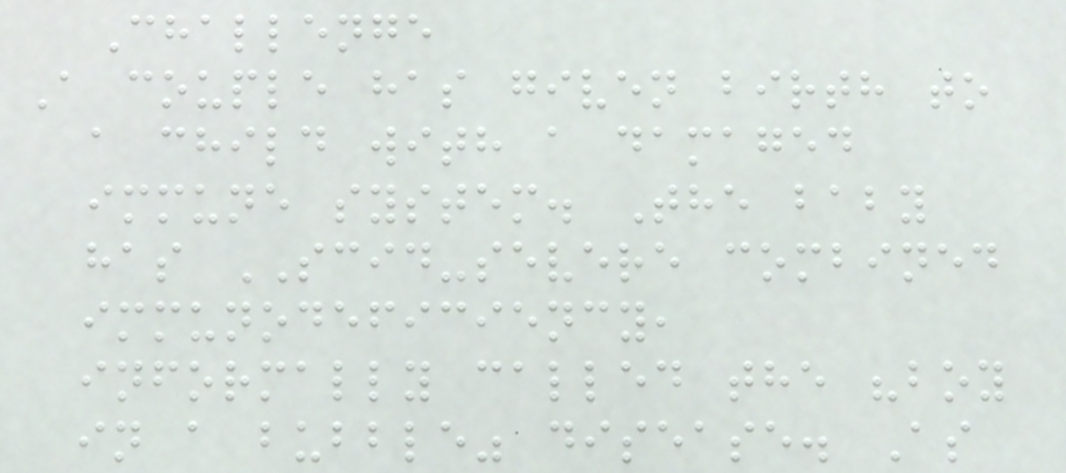Challenge
A couple has given birth to
a child with a damaged
immune system. The baby
has SCID-severe combined
immunodeficiency,
informally called the "boy
in a bubble" disease. As
